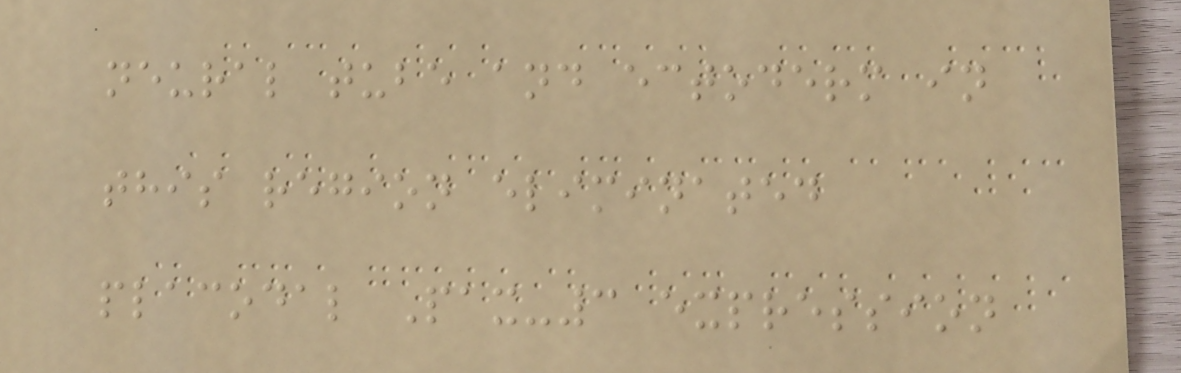neural tube and ectoderm in
this region eliminated
placodal Pax-3 expression
